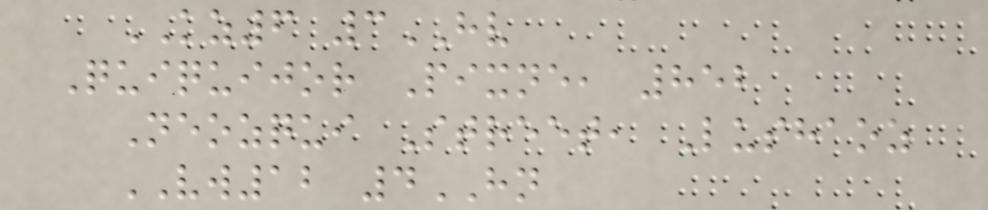KZ6 3HV
Quiquijor Pixne, 852
Neozqui Street, Lushaoz
VW12 4HN
